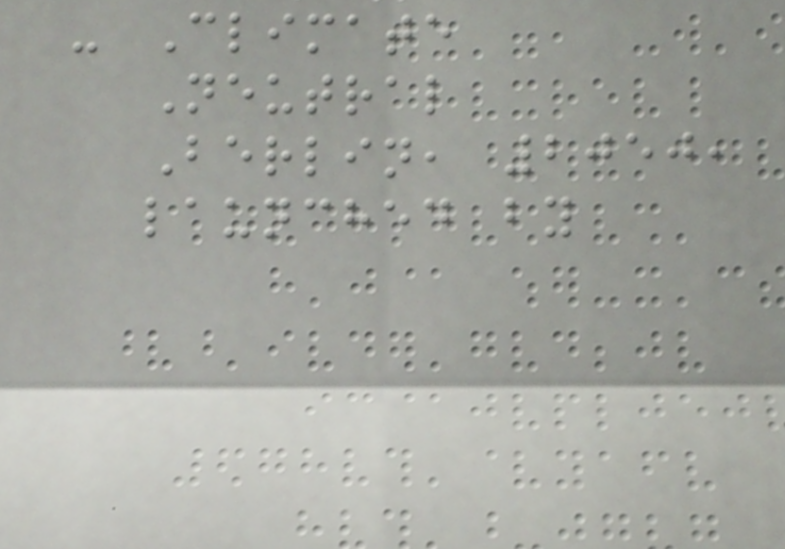- Climate
Neutral
Berlin, 2050,
launched by
